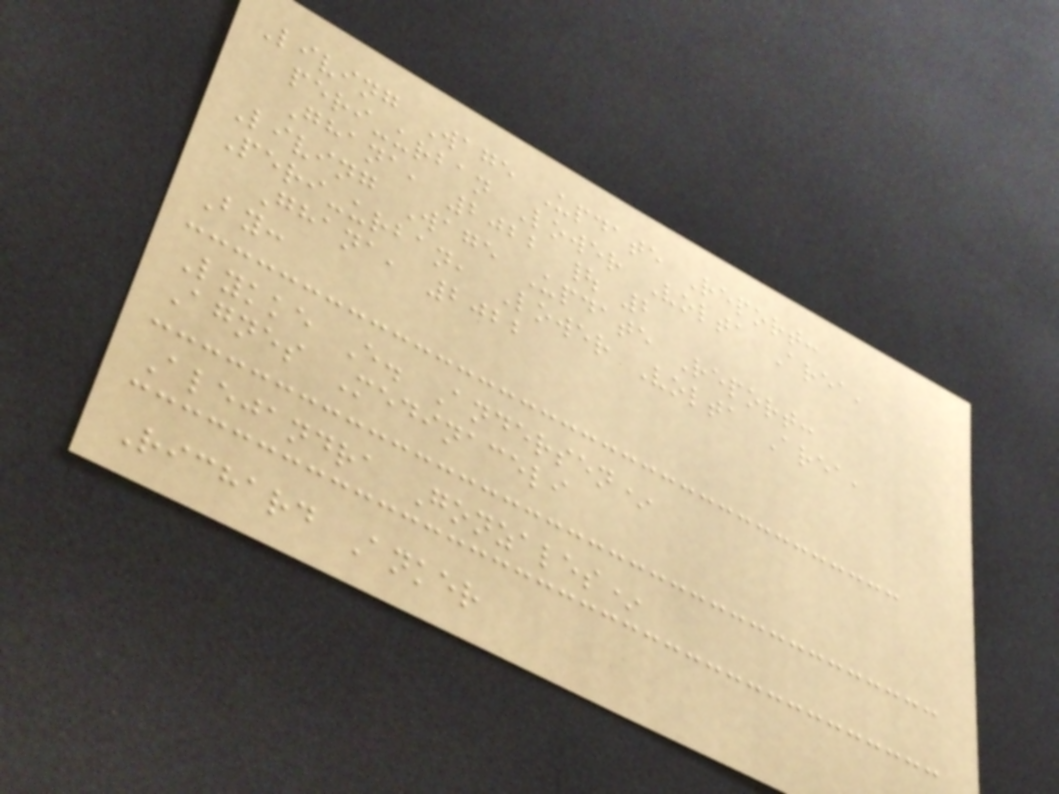Living Wage Update Report:
peri-urban Lower Volta Area,
Ghana, 2022 | 2
Living Wage Update Report:
Peri-urban, Lower Volta Area,
Ghana, 2022
By:
Lykke E. Andersen*
Agnes Medinaceli
Alejandra Gonzales*
Richard Anker
